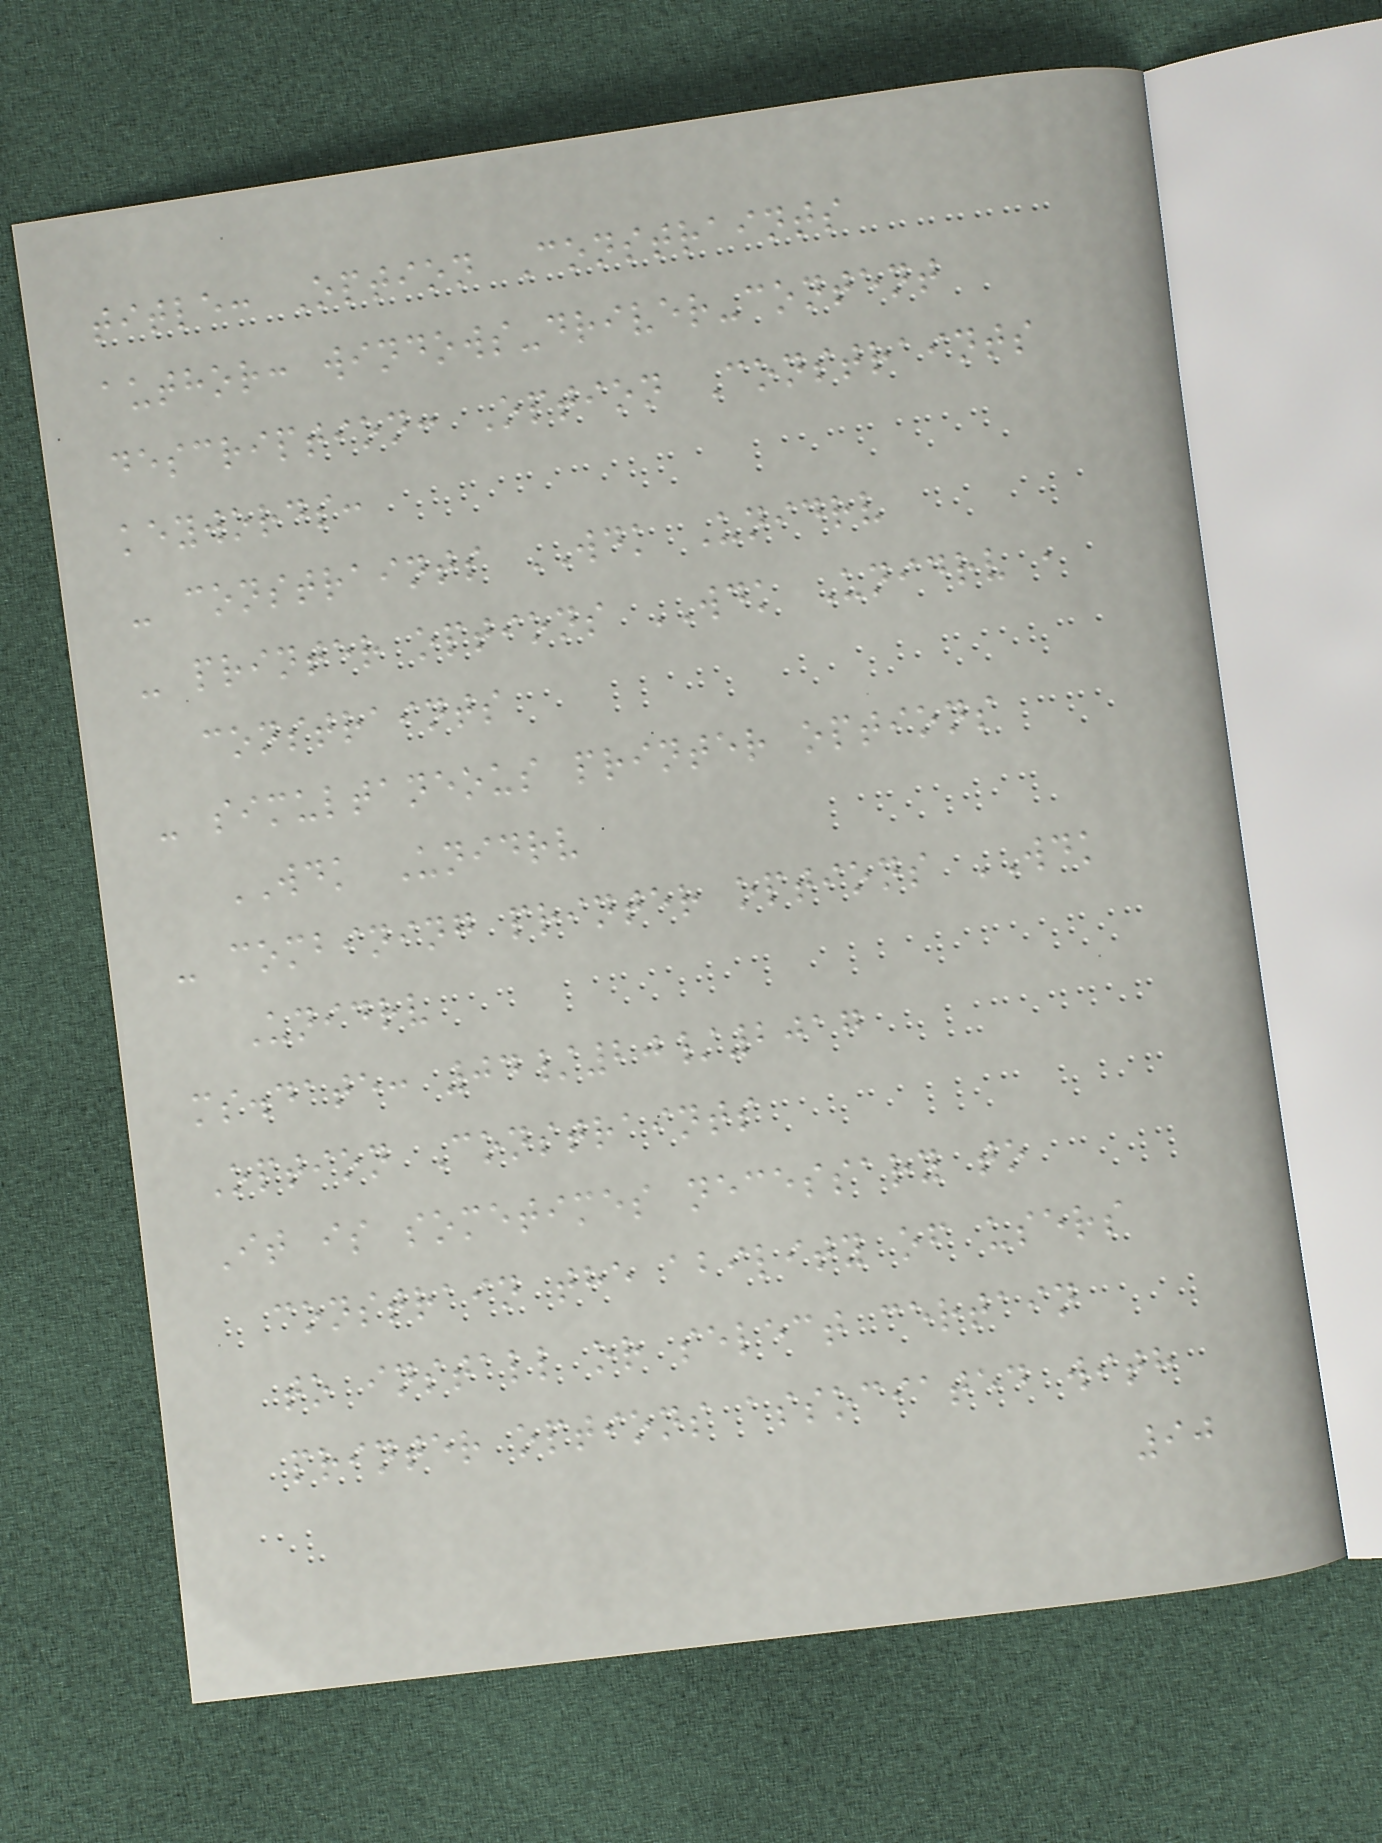title: Option Constraints
author: windows-driver-content
description: Option Constraints
keywords:
- constraints WDK Unidrv
- printer options WDK Unidrv ,
constraints
- simultaneous printer options
WDK Unidrv
- combining printer options WDK
Unidrv
ms.date: 04/20/2017
Option Constraints
It is sometimes necessary to
constrain the ability of users
to install or select certain
printer options associated with
90
